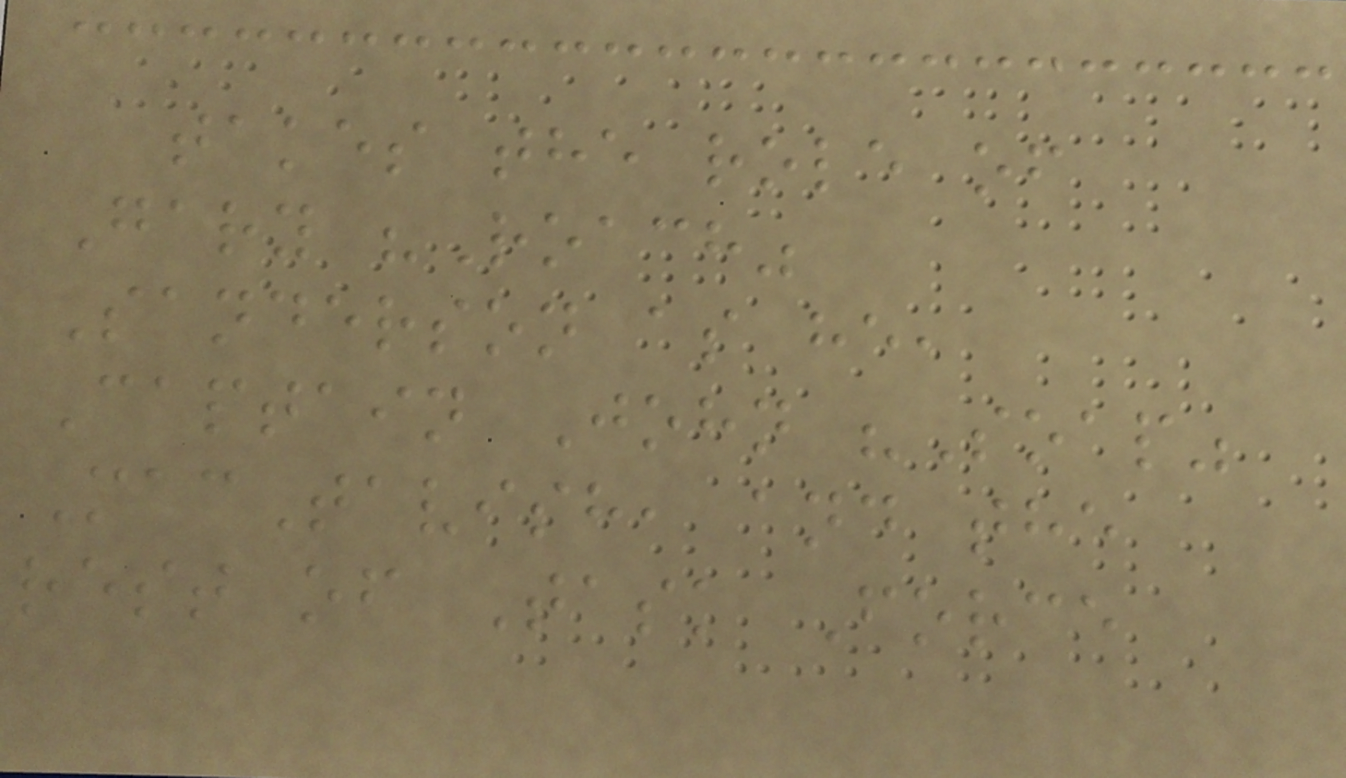takes the role of
Gary "Roach"
Sanderson as he,
Captain John "Soap"
MacTavish, and the
rest of Task Force
